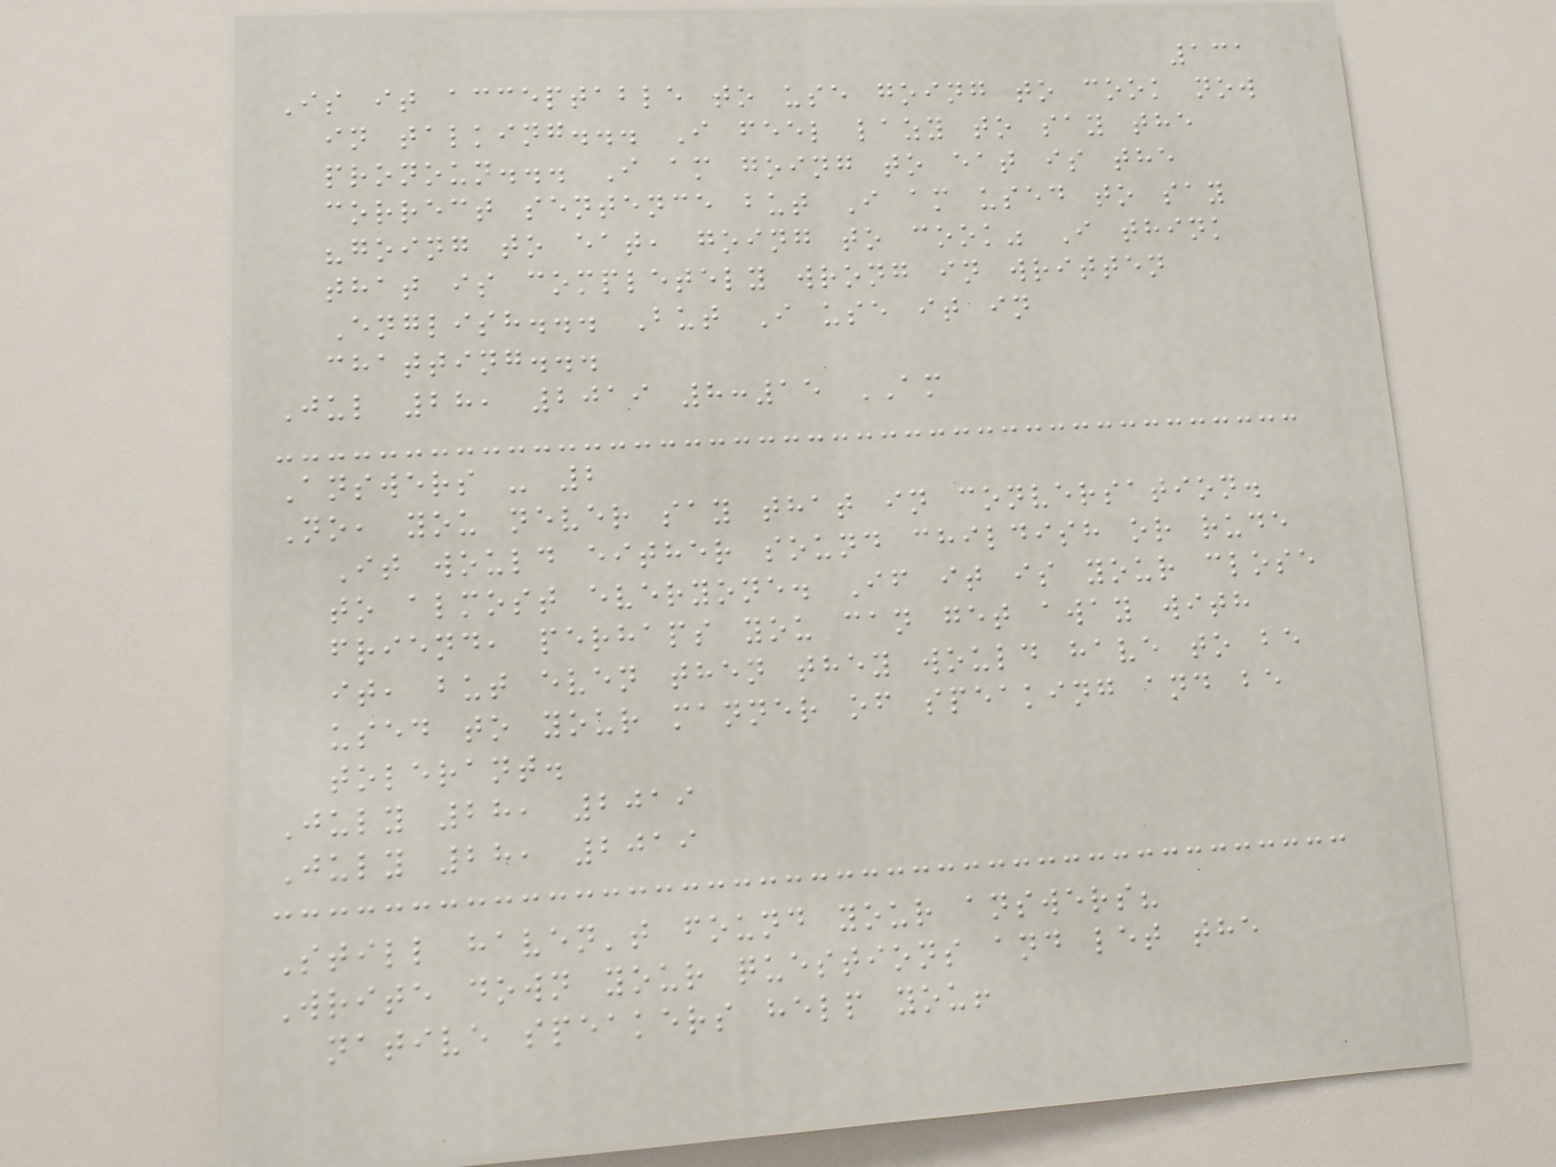131
Is it acceptable to use going to cook now
in talking... I feel lazy to say the
pronoun... I am going to eat is the
correct sentence but I am used to say
"going to eat, going to cook" I think
that is completely wrong in written
English... But I use it in
chatting...
Jul 28, 2019 8:15 AM
Answers - 2
No, you never say that in conversation.
It would either sound childish or rude
to almost everyone. If it is your close
friend, perhaps you can get away with
it, but even then they would have to be
used to your manner of speaking and be
tolerant.
July 28, 2019
July 28, 2019
Still haven't found your answers?
Write down your questions and let the
native speakers help you!
